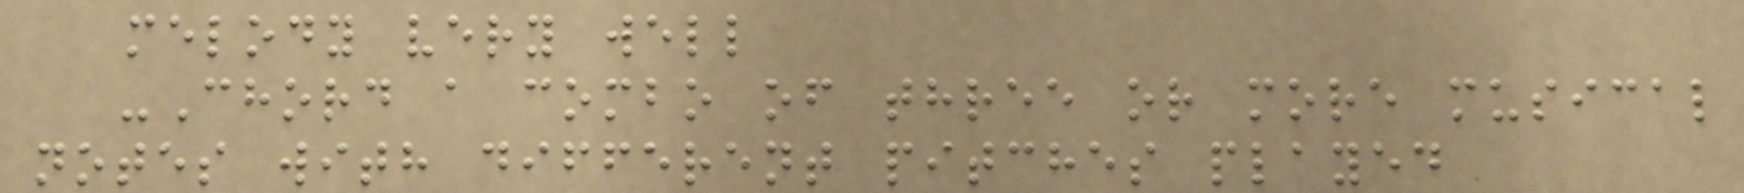melody very well
-Chord a combo of three or more musical
notes with different pitches played
